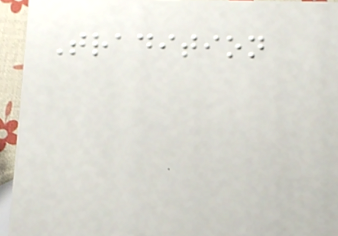Tradition
